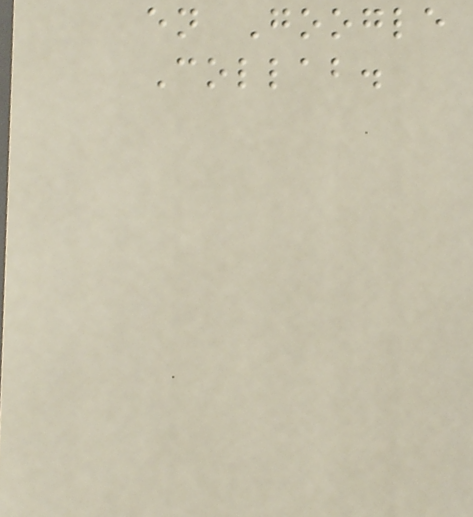en Google
Collab.
